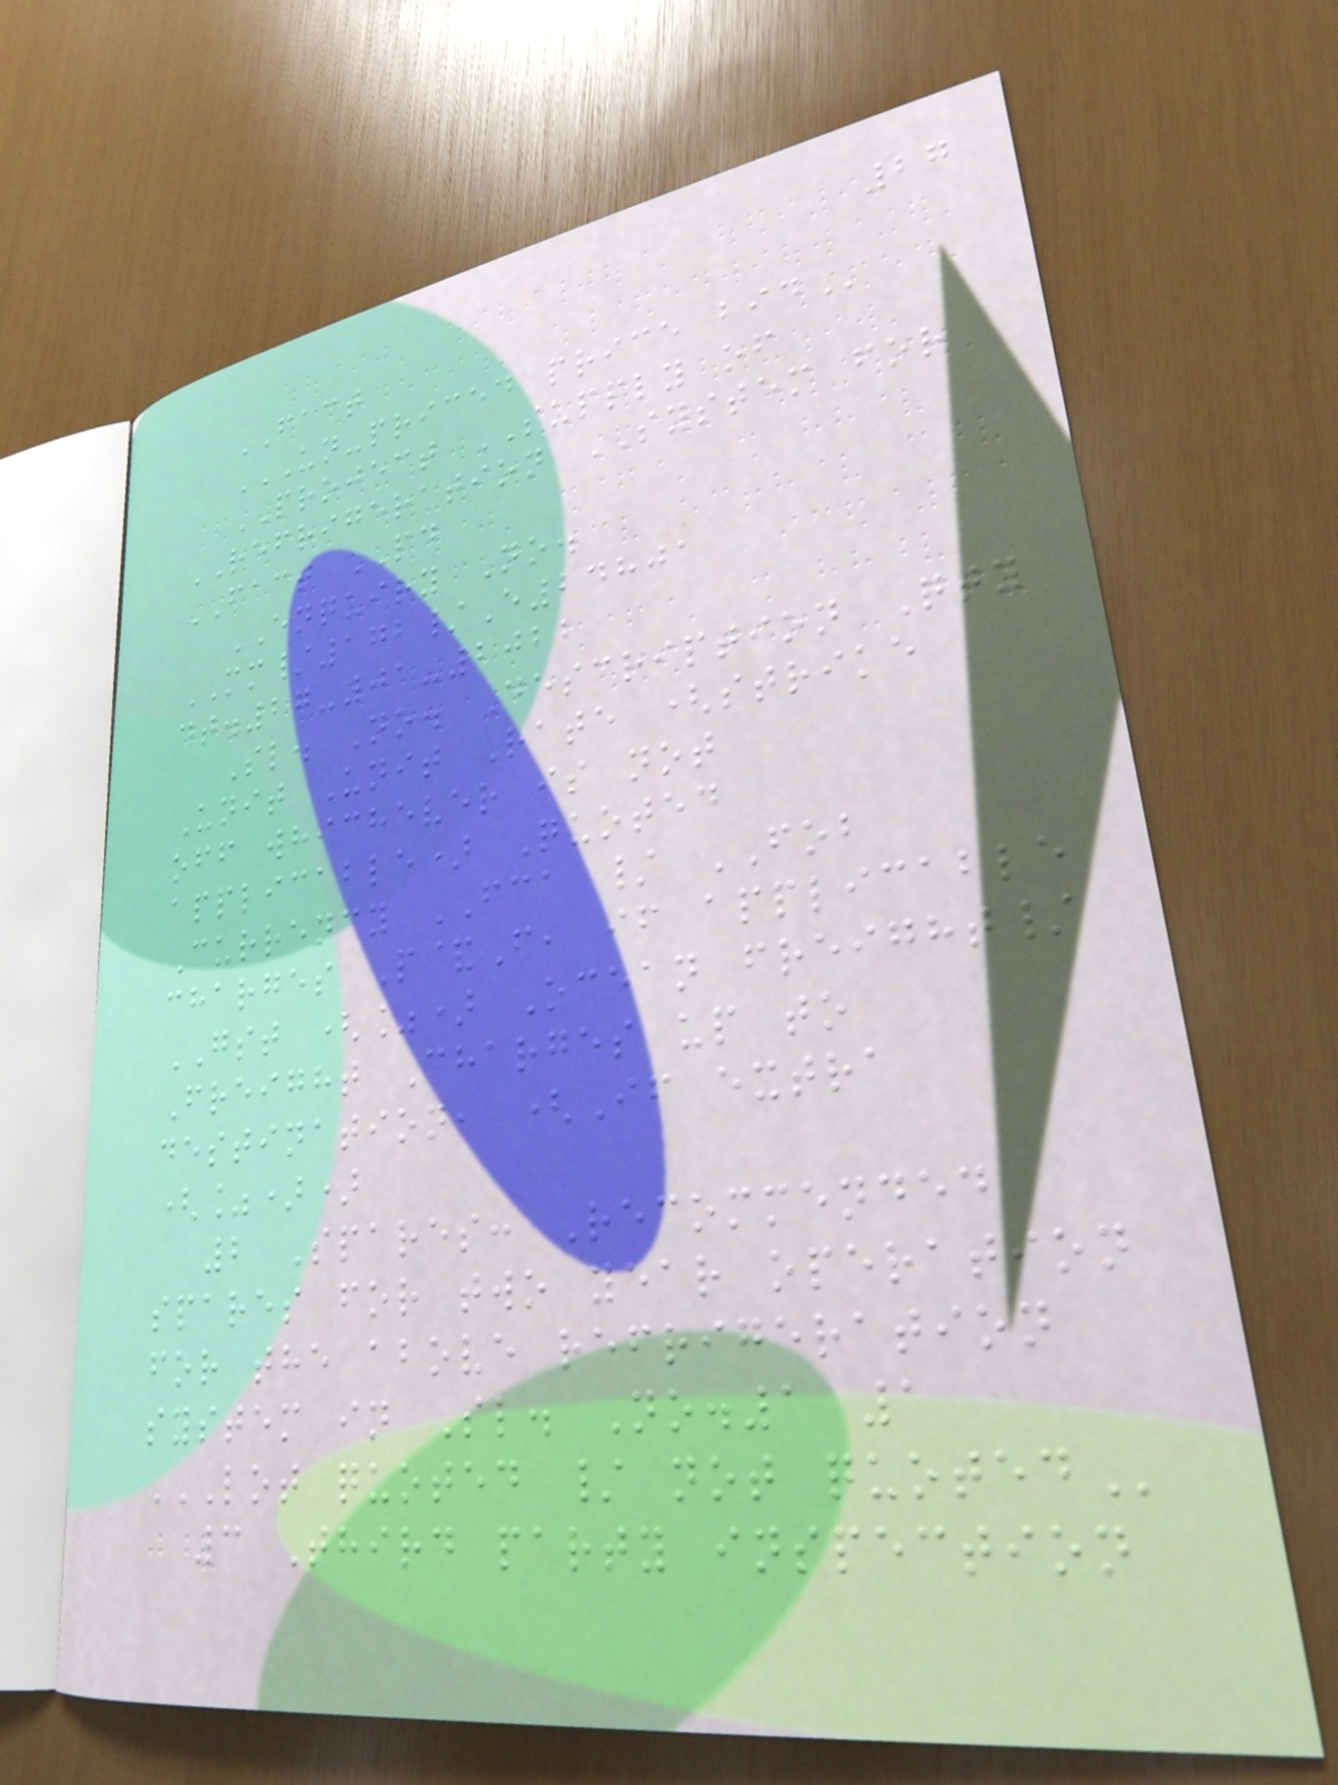27
FACT
UN-PRICED PRICE BID
PROJECT SUPPLY of
REFRIGERATION SYSTEM for
FACT PD
ENQUIRY No.
MM/172/E24801
dt.27-01-2022
Sl. No. Description Qty
Unit Unit Rate (strike
off whichever is not
applicable) Quoted
Currency FCA / FOB
charges P&F, if applicable
GST (%) Ocean freight/
Freight Charges up to
destination, (If extra
(%))
2 Spares: Recommended
spares for two year operation
for the above refrigeration
system in Sl. No.1 1
LOT QUOTED / NOT QUOTED
3 Third party inspection
